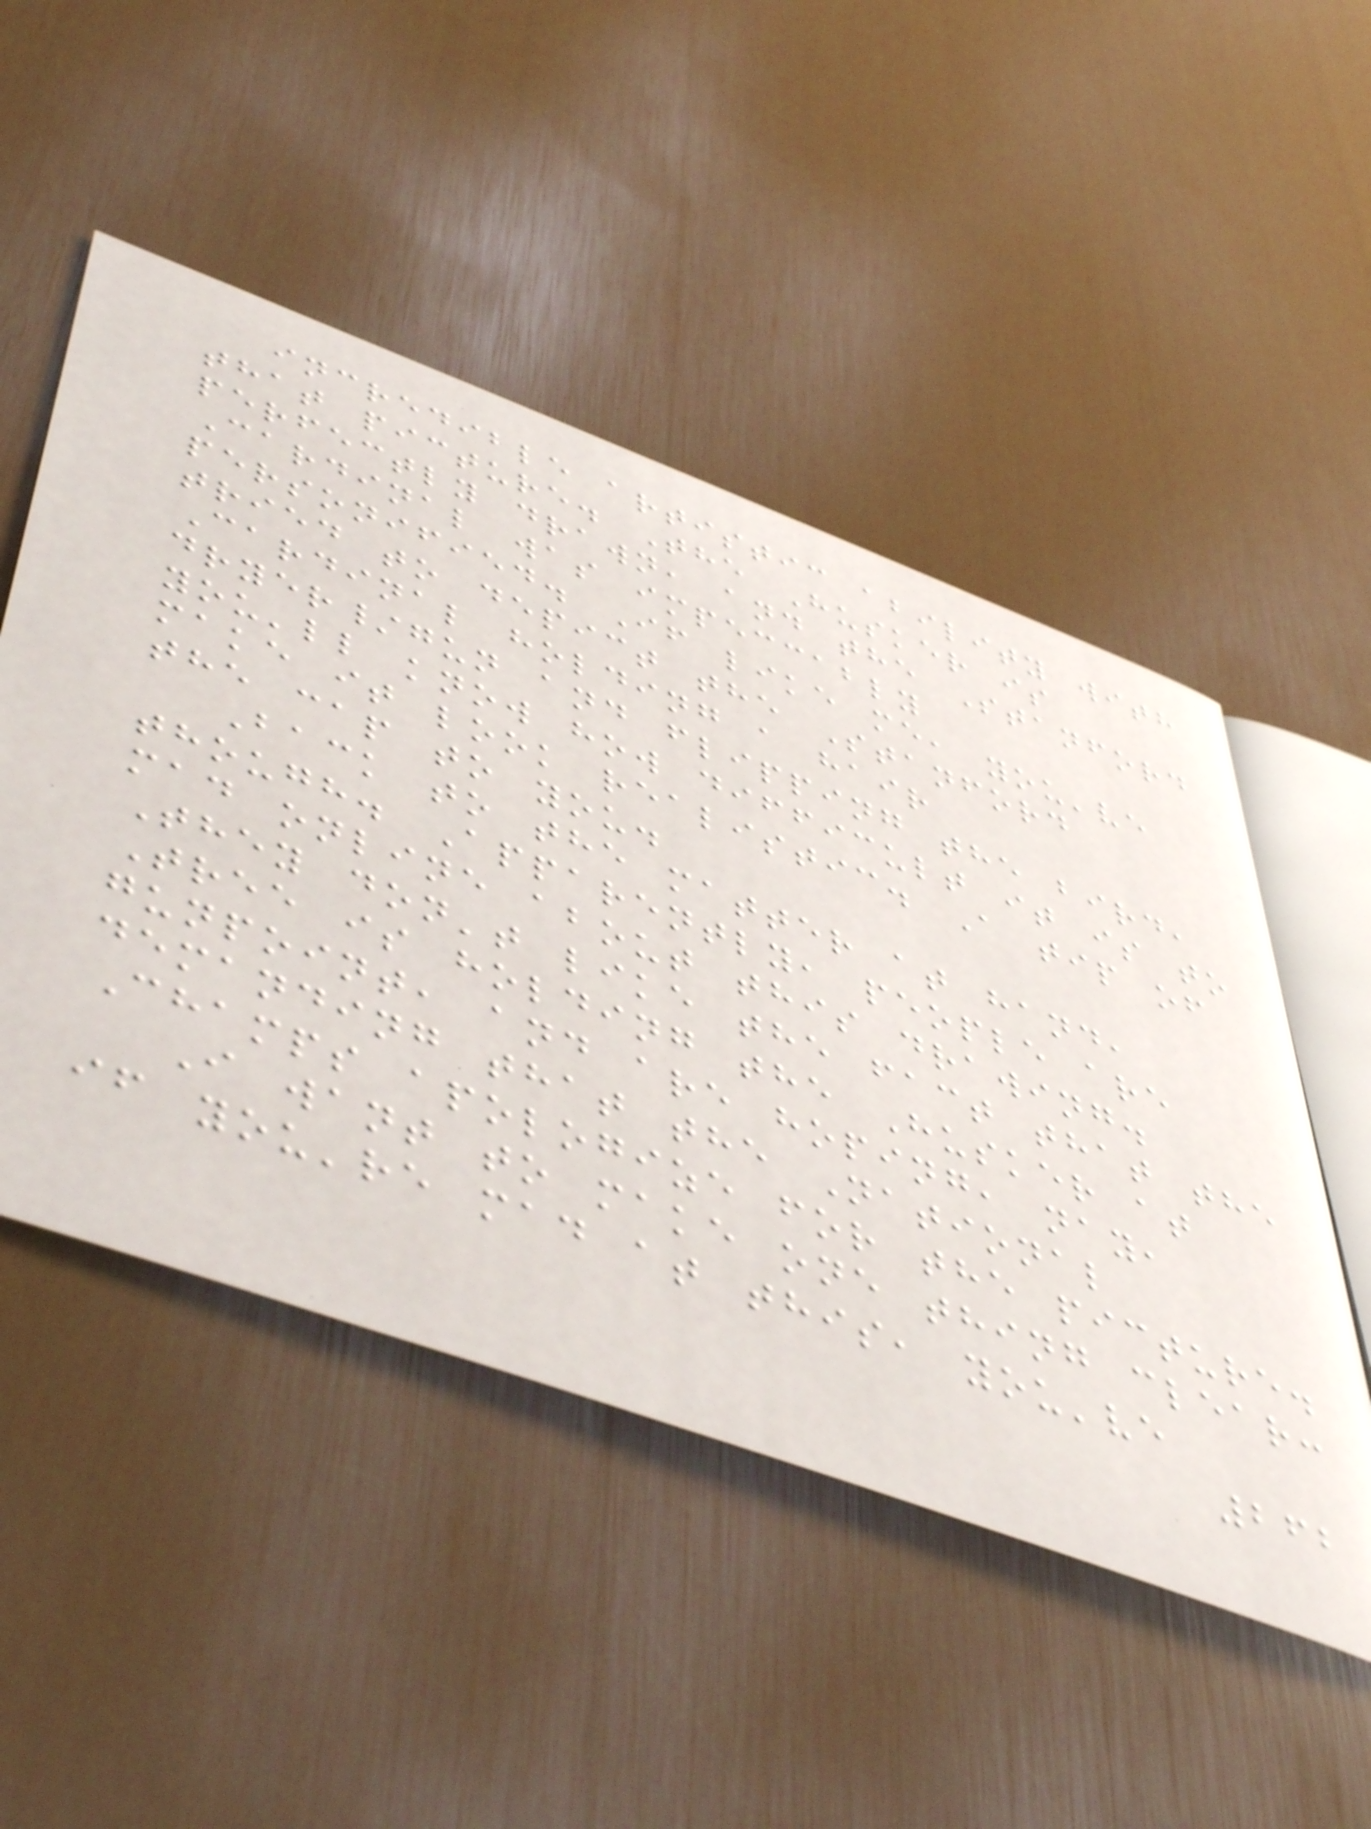incredible artistic ability with
that picture. The Husker is
perfectly drawn, and the Stanford
Cardinal was impeccably
personified. If like me, you've
tried to depict the Stanford
Cardinal holding a hair
dryer/gun and flipping the bird,
you'll know how difficult it is to
make it look realistic. A tip of
the cap to you.
Back to the matter at hand,
though. Apparently, people are
mad online about this drawing.
They don't like the fact that the
Tree is holding the Husker at
gunpoint, and are hoping, nay,
demanding that the National
Champs apologize for the picture.
I want to make one thing clear:
if you're mad at this, you've
262
